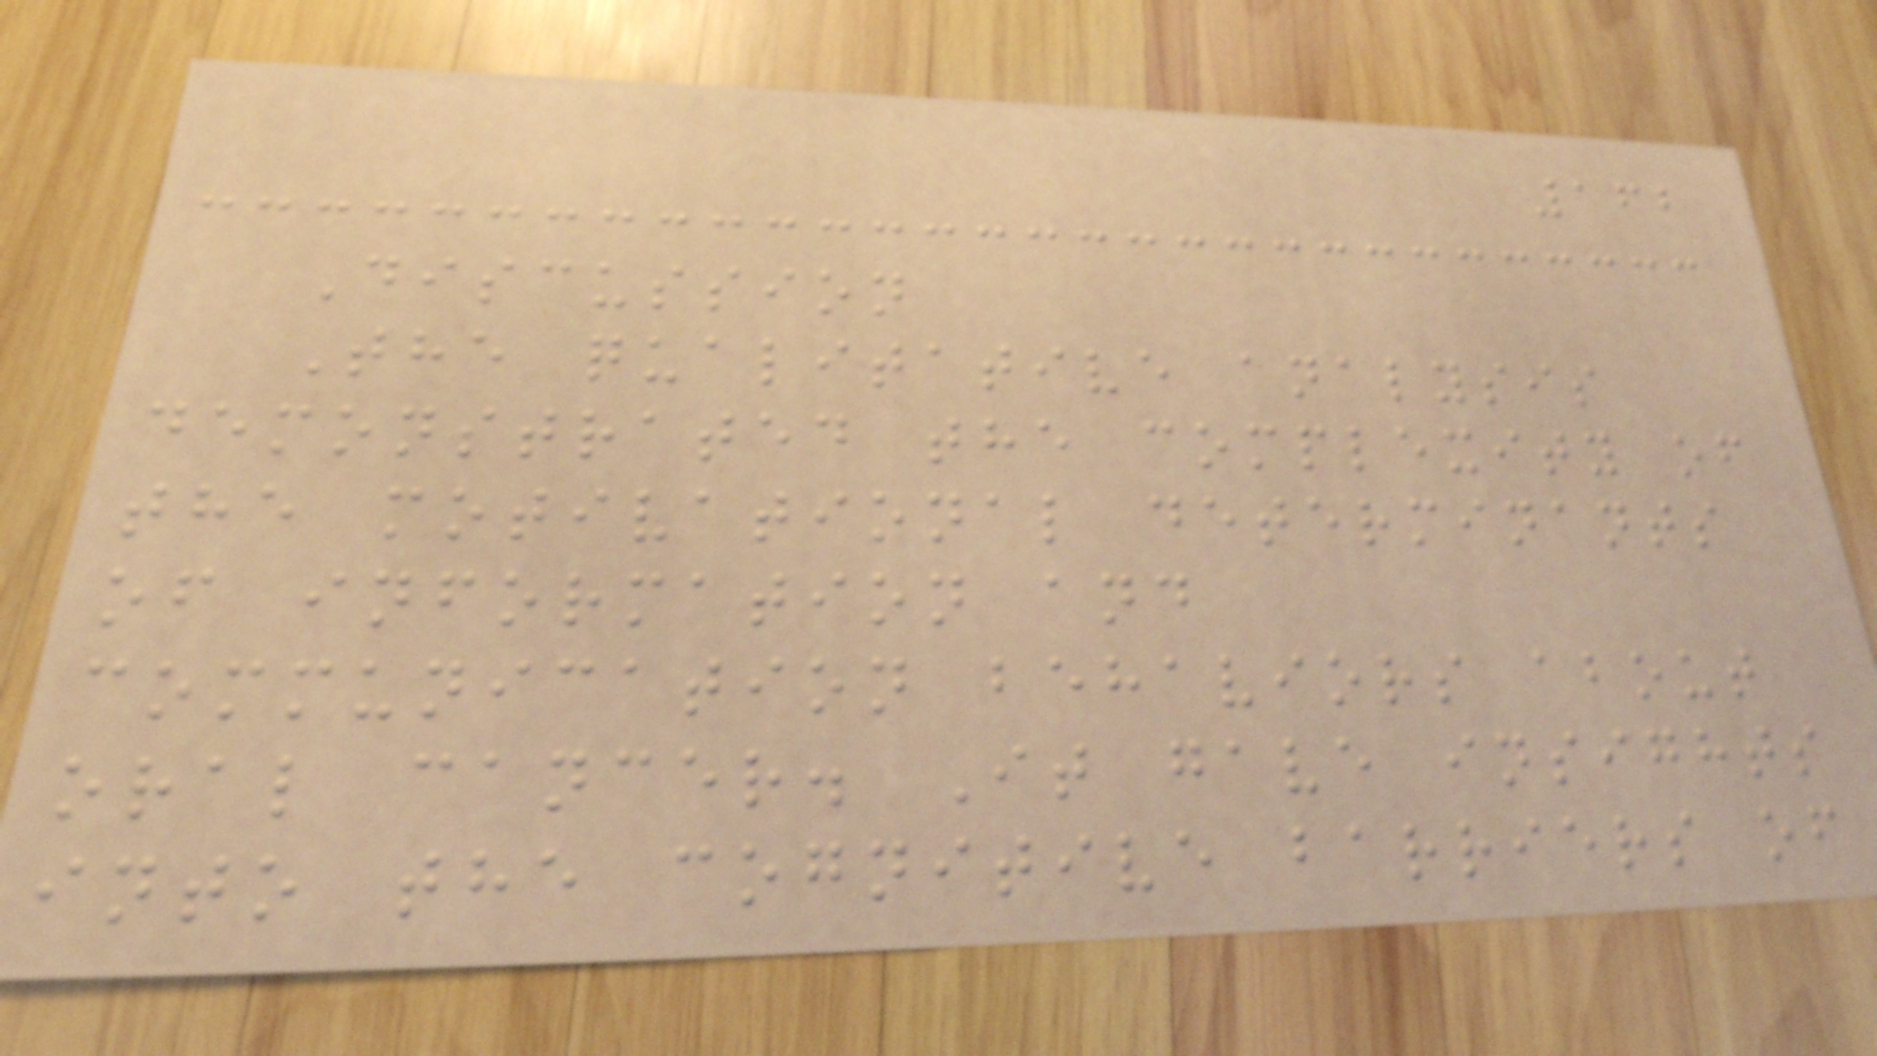162
Discussion
The qualitative analysis
demonstrated the complexity of
the motivational determinants
of information and
communication behaviors about
oral cancer. It gave insights
into the cognitive barriers of
